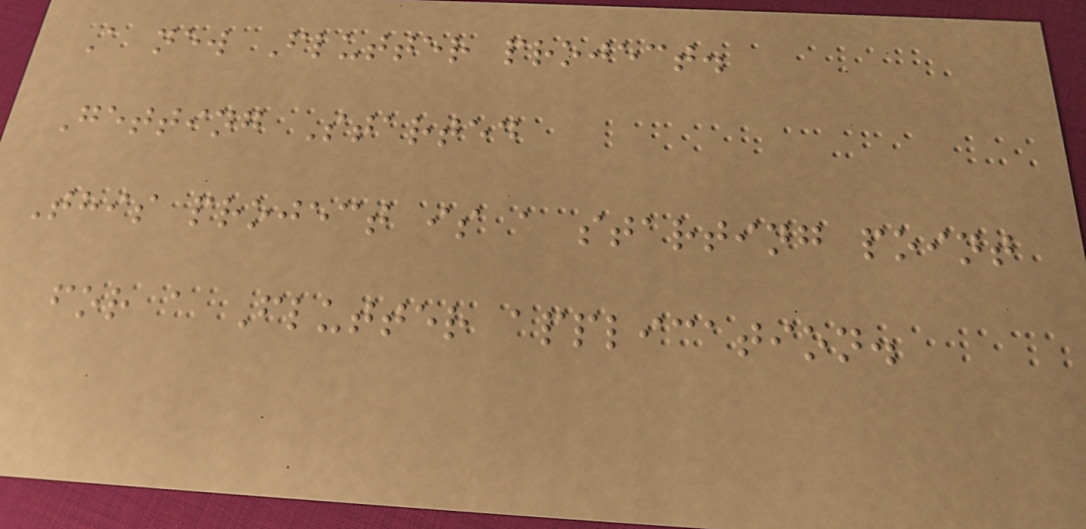A new Flutter project.
Getting Started
This project is a starting point
for a Flutter application.
